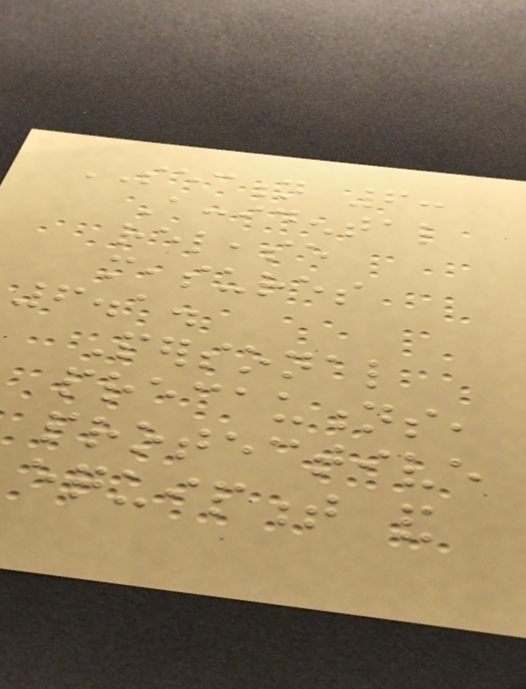SECTION 6:
Accidental
release
measures
6.1.
Personal
precautions,
protective
equipment and
